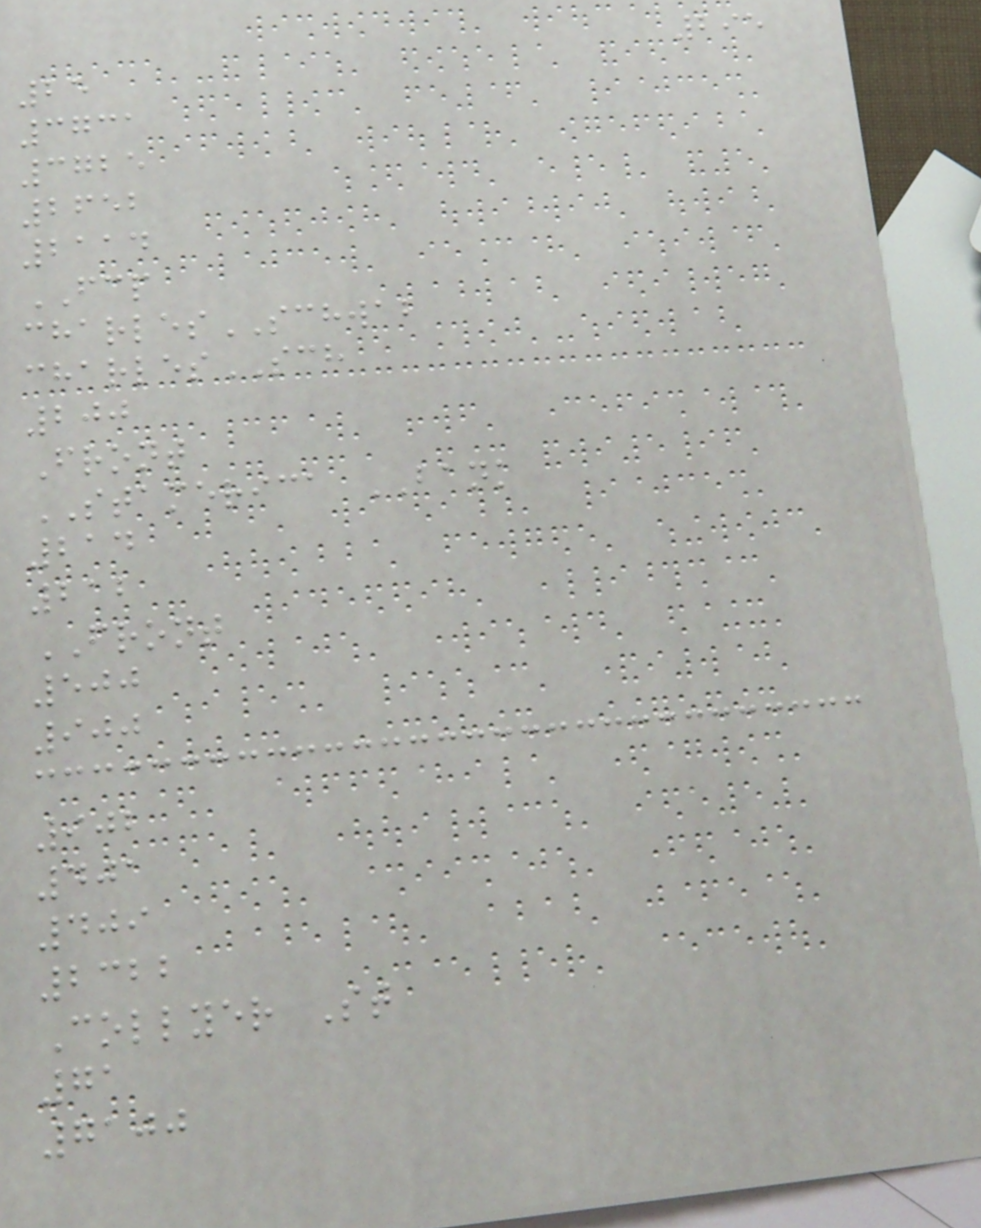295
25
3731
3725
2652
2114
FCP
charlesSCHWAB
charlesSCH
200
Front
STAMERICA BANK
214
212
FRONT
500
900
902
401
409
2322
Collyer St
71
7100
